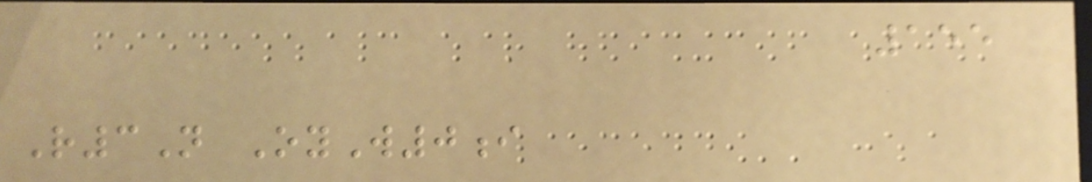155
R3N OyW0i
